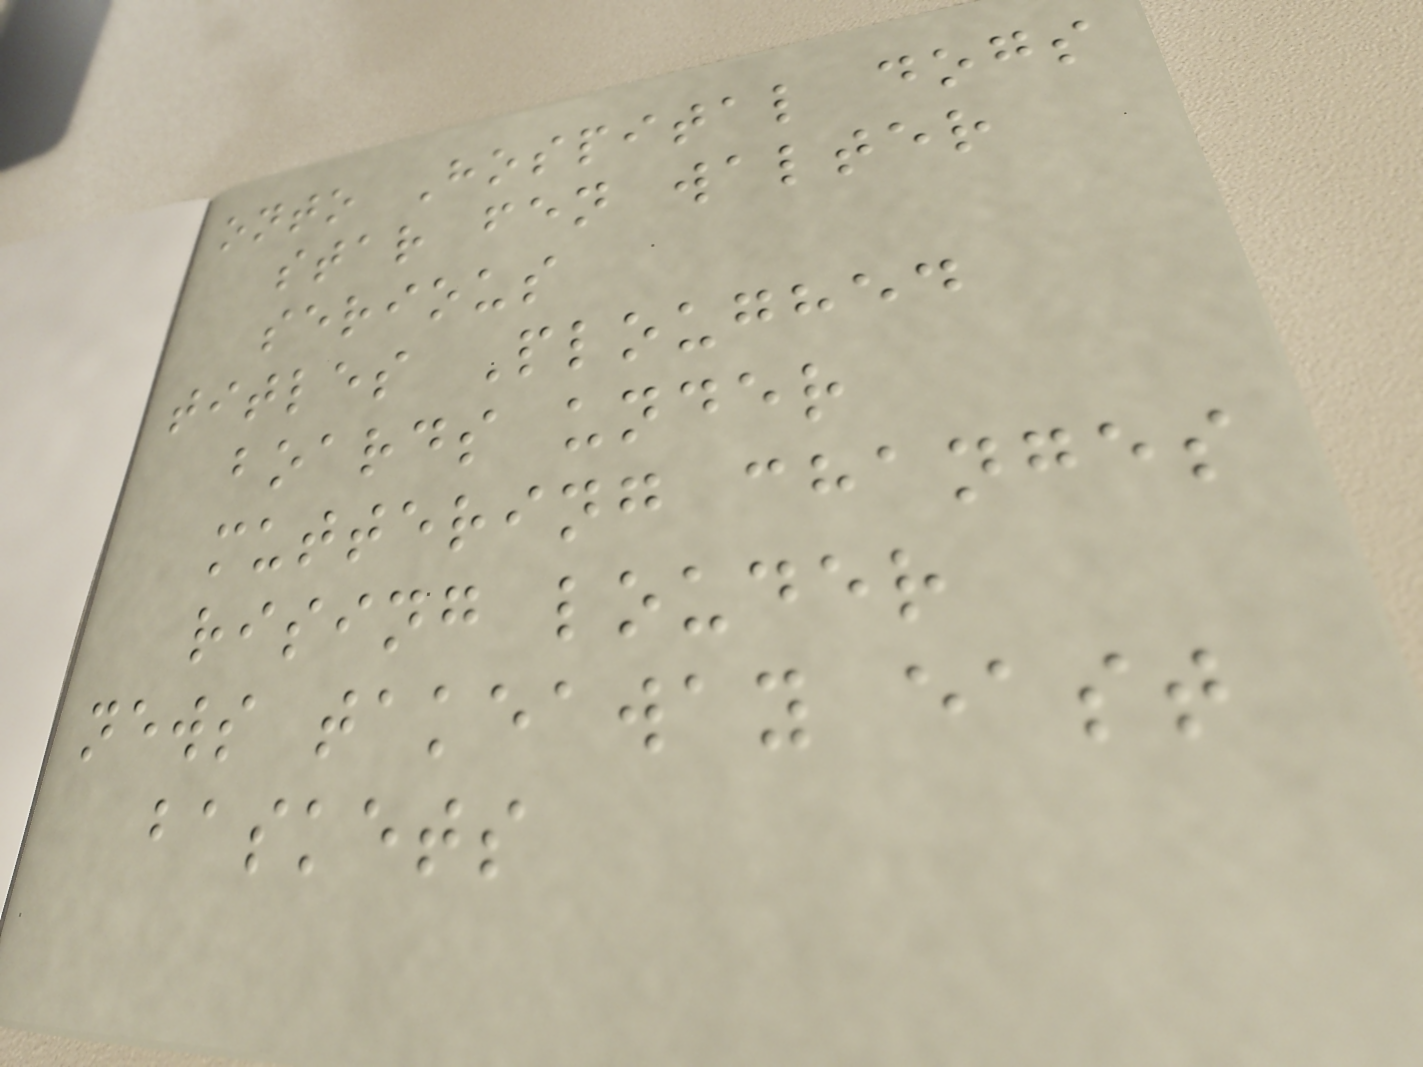onto Hospital dogs
star fen walter
serious
titles Ploughed
boards under
muttering changes
rising louder
news takeaway east
baskets
